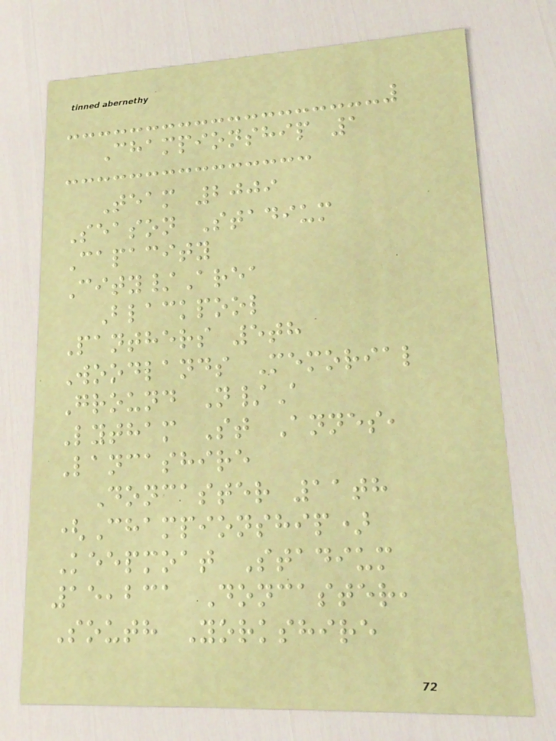Championship 1
Team 2009
Season Stadium
Capacity
City/Area
Blackpool
Panthers 5th
Woodlands Memorial
Ground N/A
Lytham St Annes,
Lancashire
Doncaster 11th
(Championship)
Keepmoat Stadium
15,231 Doncaster,
South Yorkshire
